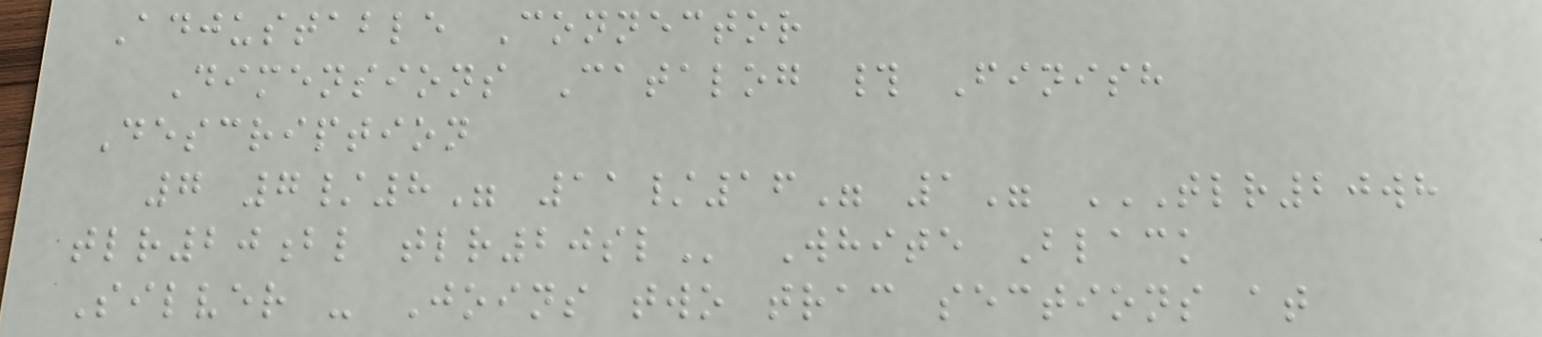Adjustable Connector
Dimensions Catalog # Finish
Description
7 7/8" 11/16" 1" TLR20WH
TLR20BL TLR20SL White Black
Silver - Joins two trac sections at
